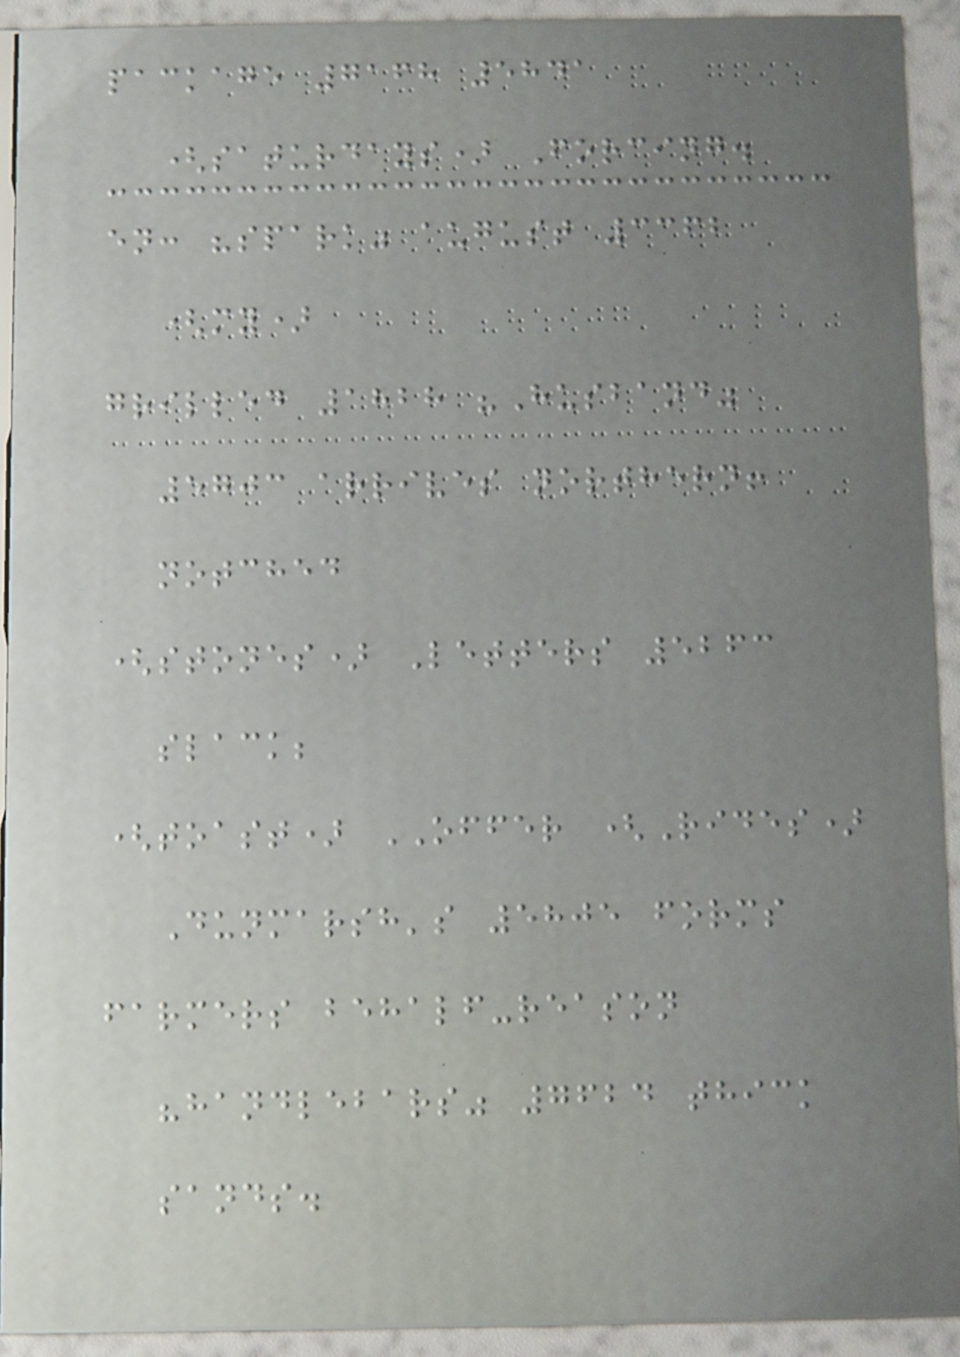package 7168 5841
(saturdays) Forcing.
en: "spark" august 3362
(my)
grilled 1828 "Husband"
5703 arrives northern!
notched
(stones) Letters 5263
slack;
(toast) OFFER (Rides)
Dunmarsh's 5805 forms
farmers behalf-reason
"handlebars" 7624 thick
sands.
